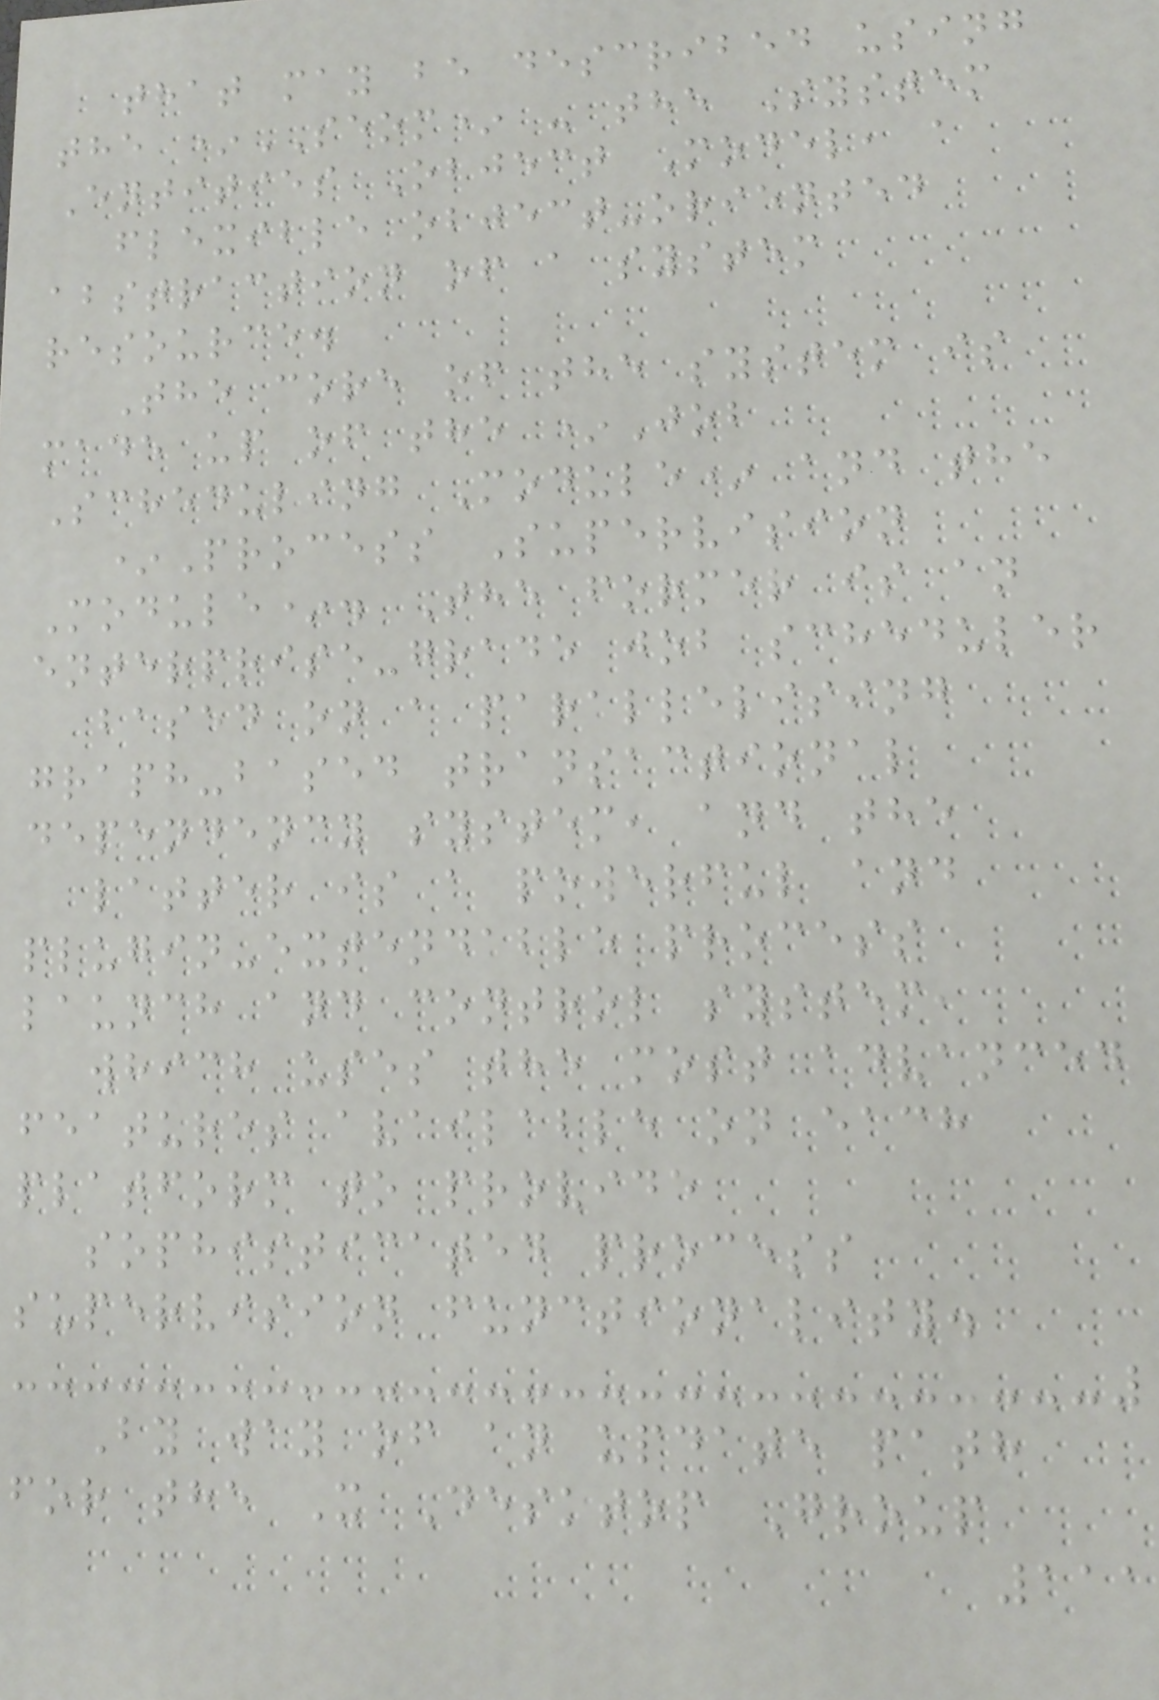that may be described using
the *SEOM* - the System
Entities Object Model, a
flexible object-oriented
abstraction of a system
resource.
The core of the system is
made up of the *Job
Scheduling Module* and the
*Process Supervision
Module*. The former is an
enterprise-grade job scheduler
based on a parallelising
graph-based transactional
dependency system, and the
latter is a powerful and
plugin-extendable process
launch and control system,
which uses the most advanced
features available on each
platform to provide
sophisticated process
supervision functionality.
By way of an update path
for the X Desktop Group
111
